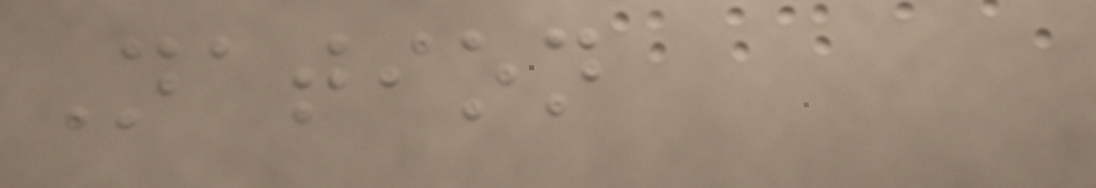Nation
